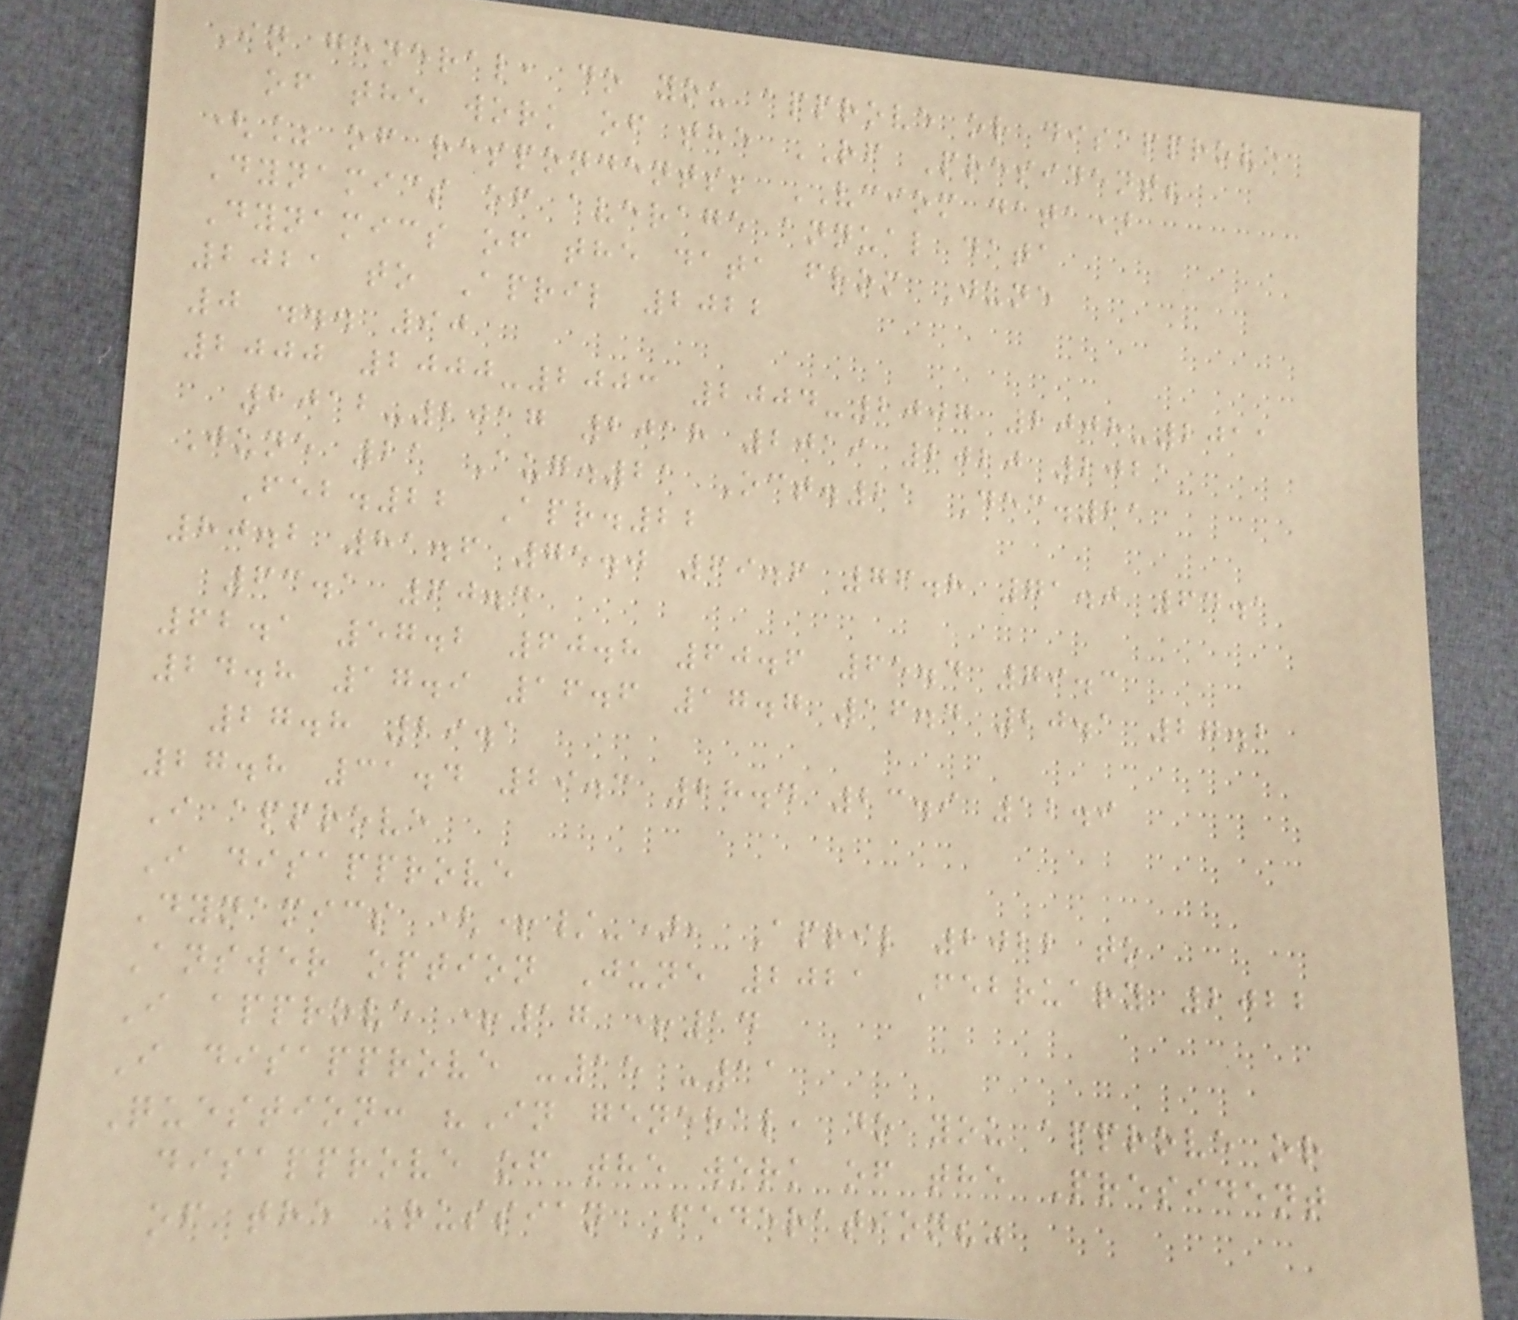In general, do you approve or disapprove
of the work of the RF President?
(% of respondents; VCIOM data)
Dynamics of average annual data
Dynamics of the data from June
2021 to April 2022
0 ... 90
2000 2000-2003 2004-2007 2008-2011
2012-2017 2018 2019 2020 2021
June 21 Aug.21 Oct.21 Dec.21
Feb.22 Apr.22
80.2 81.6 75.0 69.6 76.8 71.0 64.1
63.1 60.4
62.1 57.2 60.8 60.6 65.4 79.3
24.8 17.9 16.6 17.7 16.4 20.1 27.2
27.8 29.1
27.8 31.4 29.3 28.4 23.9 12.9
I approve
I disapprove
Dynamics (+/-), April 2022 to
Answer option June 2021 February 2022
I approve +17 +14
I disapprove -15 -11
Question: "In general, do you approve or
disapprove of the work of the President
of the Russian Federation?"
